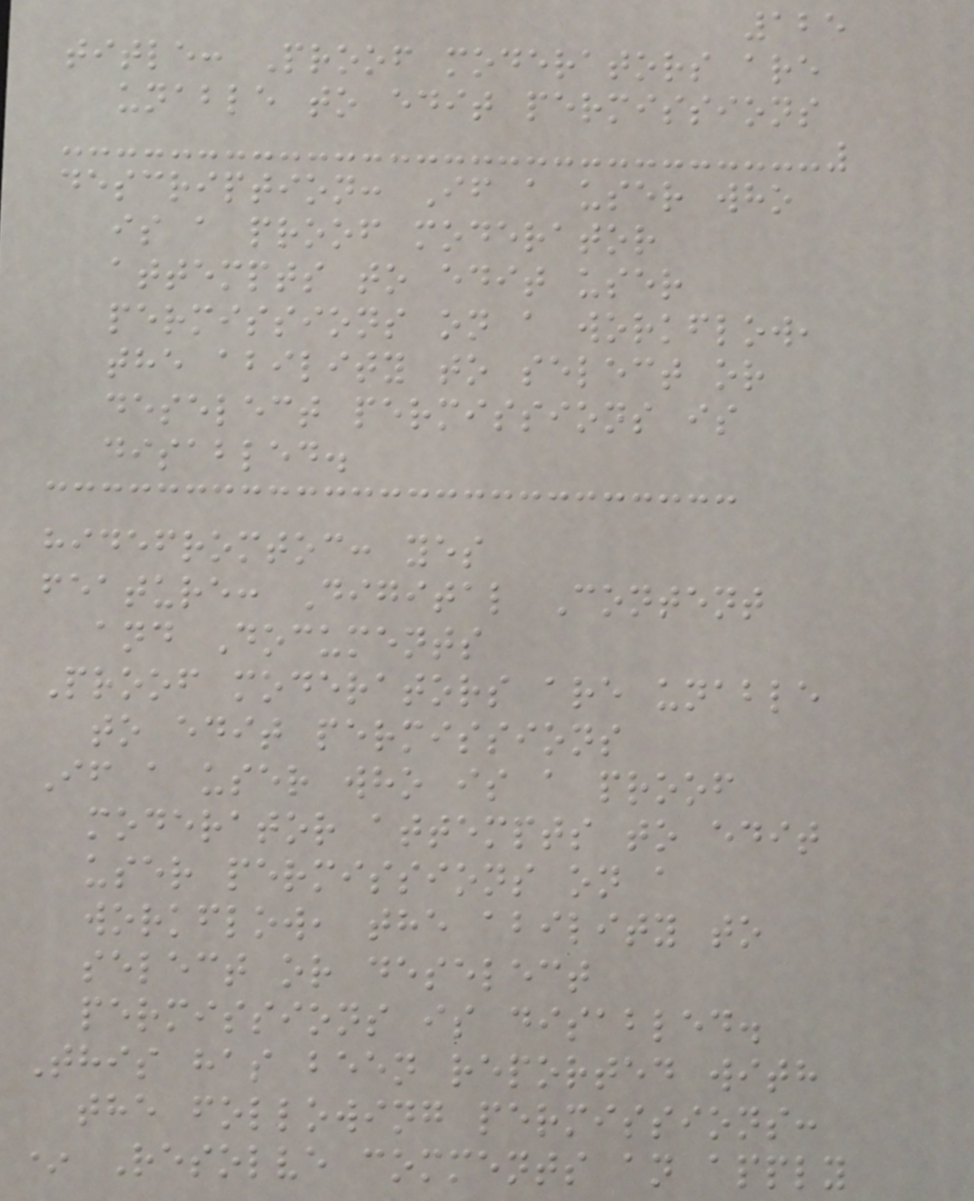125
title: Proof moderators are
unable to edit permissions
description: If a user who
is a proof moderator
attempts to edit user
permissions on a workflow,
the ability to select or
deselect permissions is
disabled.
hidefromtoc: yes
feature: Digital Content
and Documents
Proof moderators are unable
to edit permissions
If a user who is a proof
moderator attempts to edit
user permissions on a
workflow, the ability to
select or deselect
permissions is disabled.
This has been reported with
the following permissions:
* Resolve comments an apply
